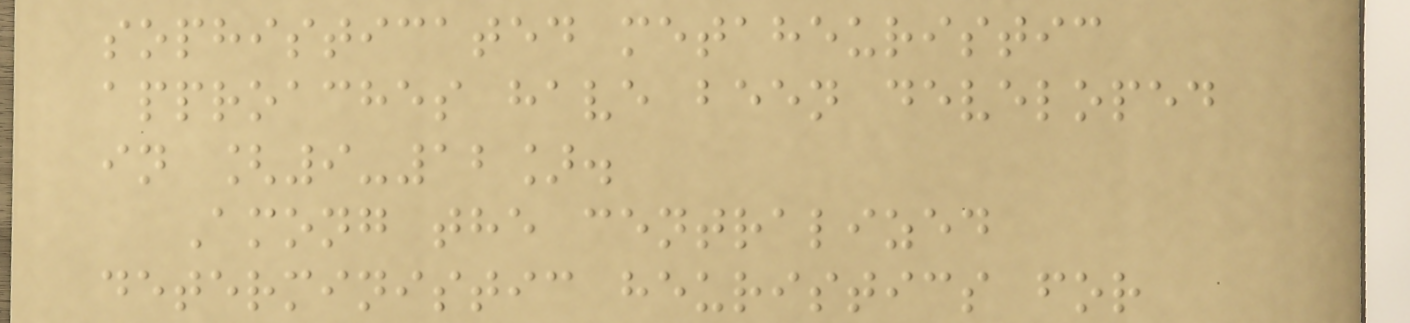sophisticated metaheuristic
approaches have been developed
in [9-12].
Among the centralized
deterministic heuristics for
